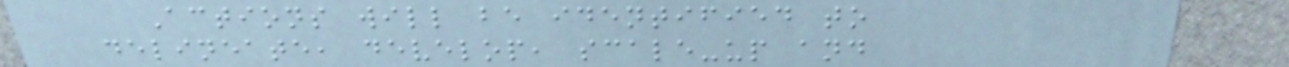Actions will be identified to
delineate, develop, scale-up and
